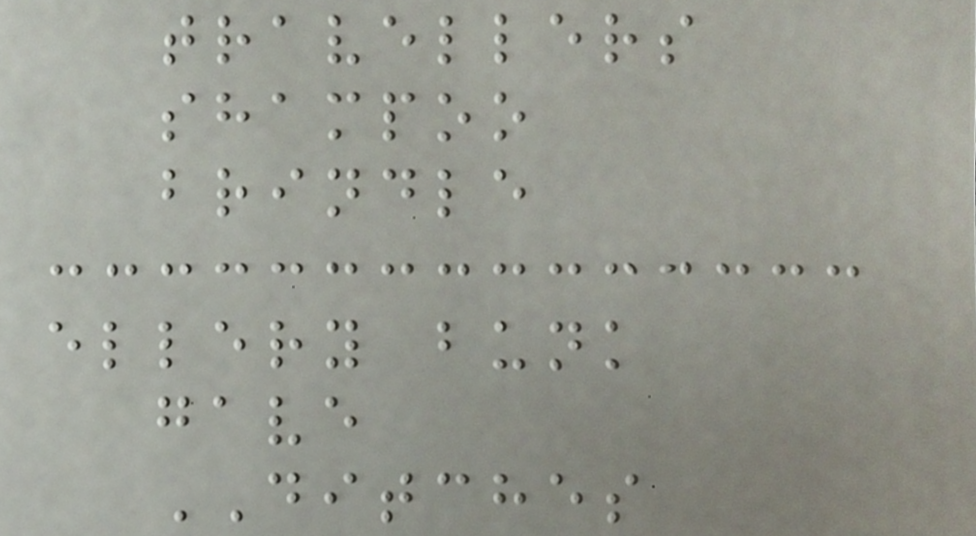travellers
shampoo
brindle
ellery bunk
gave
DITCHES
